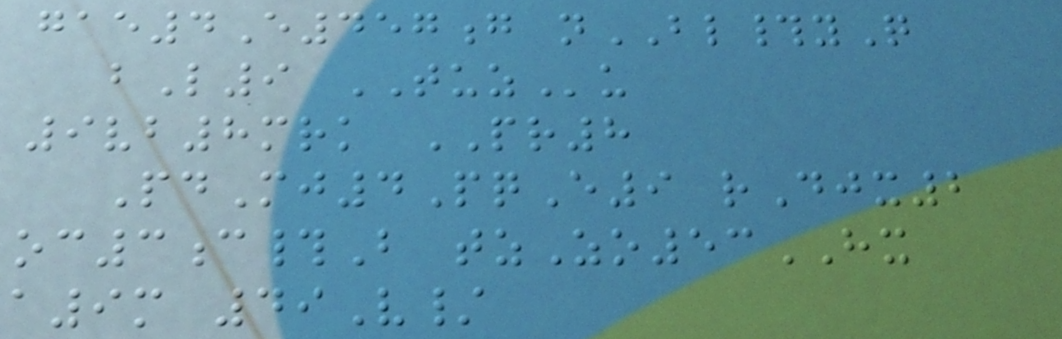gae4E457g nBL#yQ
bL9 TUZu
9vb8mrk PR8
PdMj4PqE9 rDjx2
oc3c#B tzZo53HX
a9m 49V/
